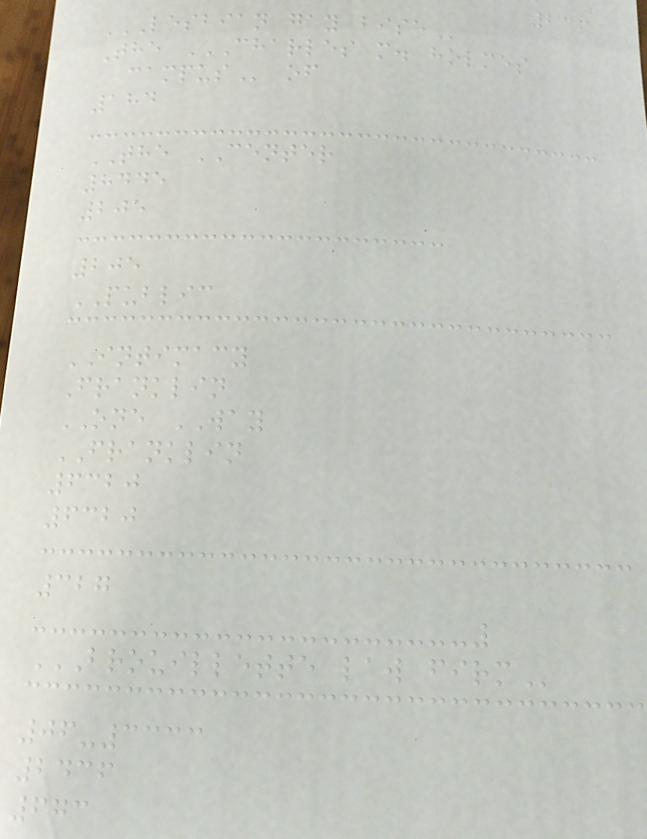236
LESBIAN GAY BISE
The CHARLES M. HOLMES
CAMPUS of
184
THE CENTER
8445
205
205
PUBLIC
INTIMACY
Franklin
ONE WAY
FRANKLIN
6320
6320
327
BROUILLETTE LAW FIRM
06-3333
2436
673
